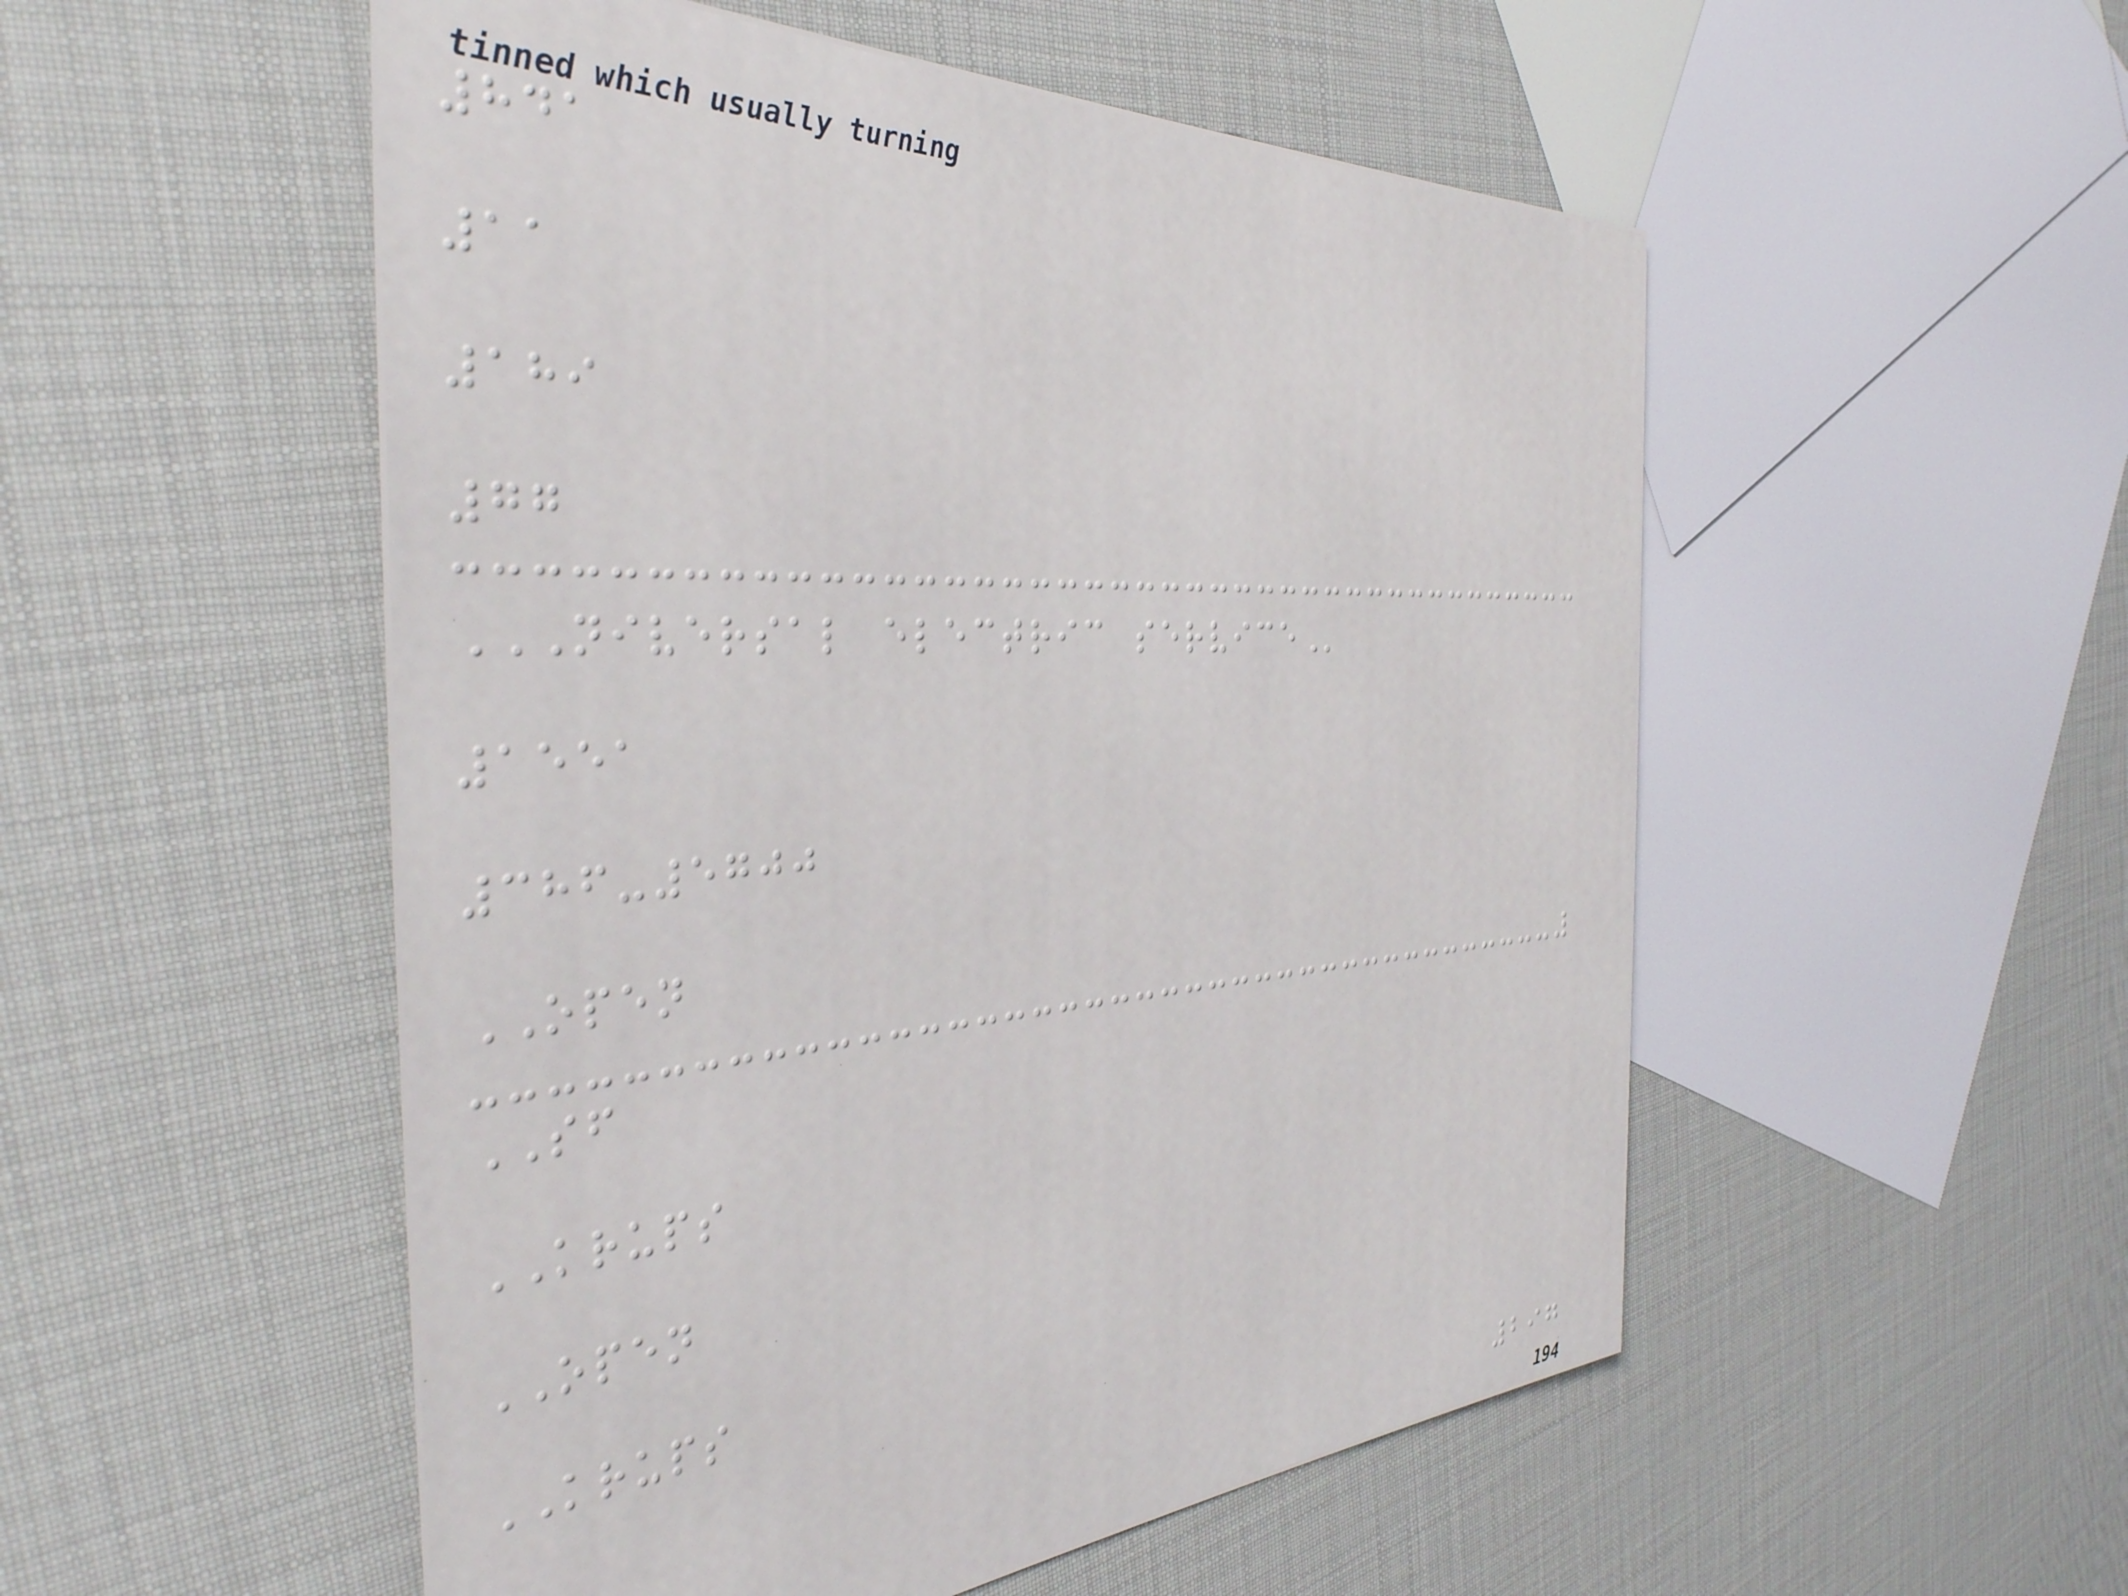841
11
189
77
NIVERSAL ELECTRIC SERVICE
1551
386-5700
OPEN
SF
KRUPS
OPEN
KRUPS
297
